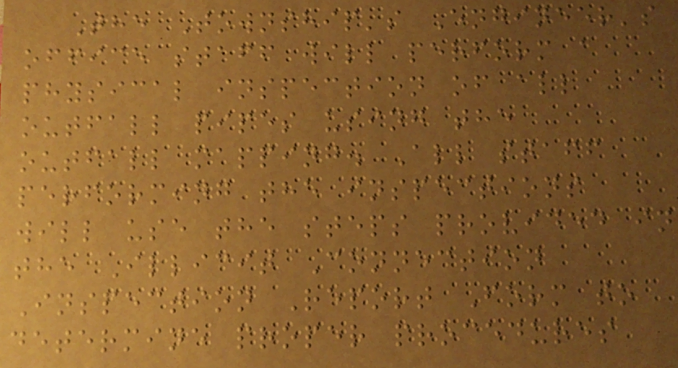The Township's Engineer's
office staff will perform a
physical inspection of all
outfall pipes using the
outfall mapping. All staff
performing the inspections
will use the steps provided in
the Illicit Connection
Inspection Report Form to
determine proper procedures
